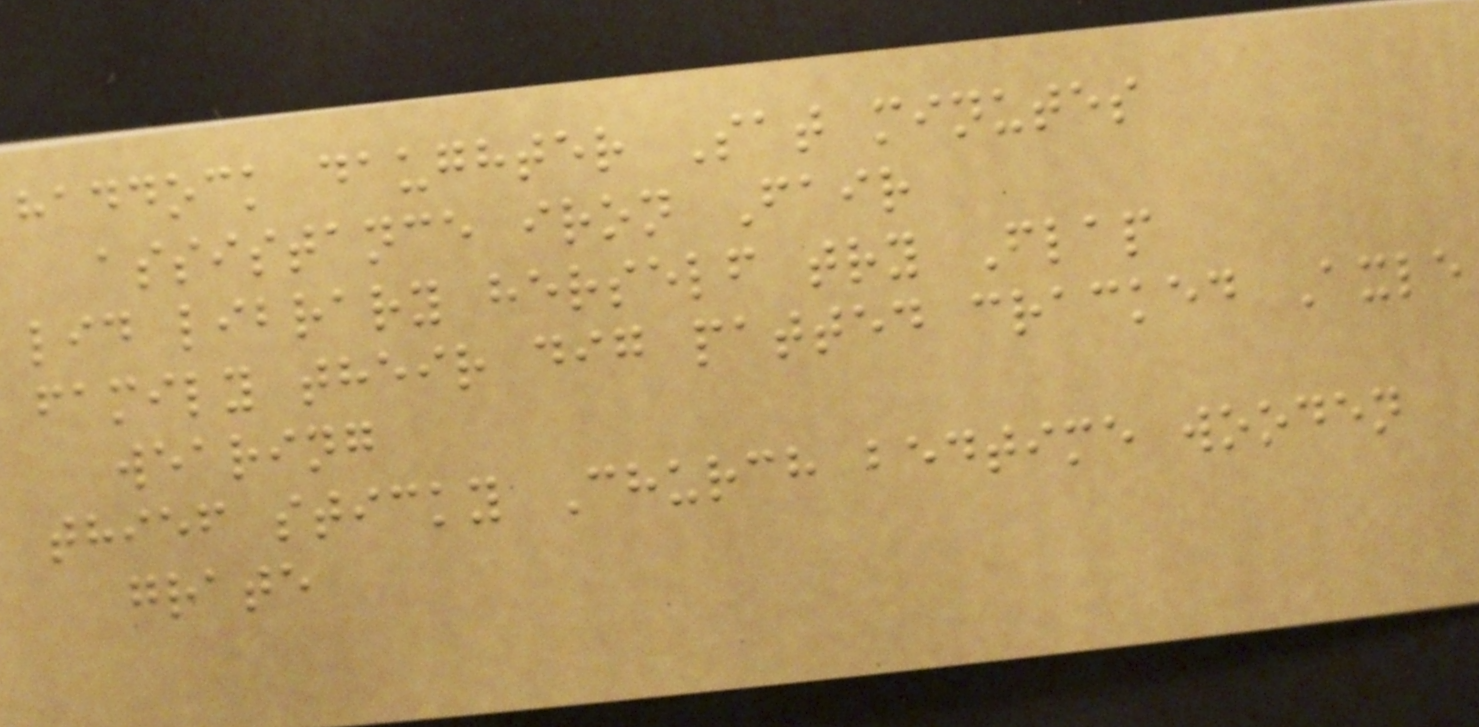haddock daughter Sat minutes
assistance iron Fair
lid library herself try Flap
family their dig patted cracked Axle
wearing
thief sticky Church bedtime wooden
grate
